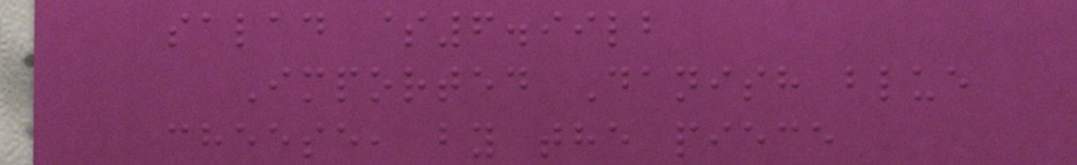salad $6.99lb
Imported Danish blue
cheese, by the piece
